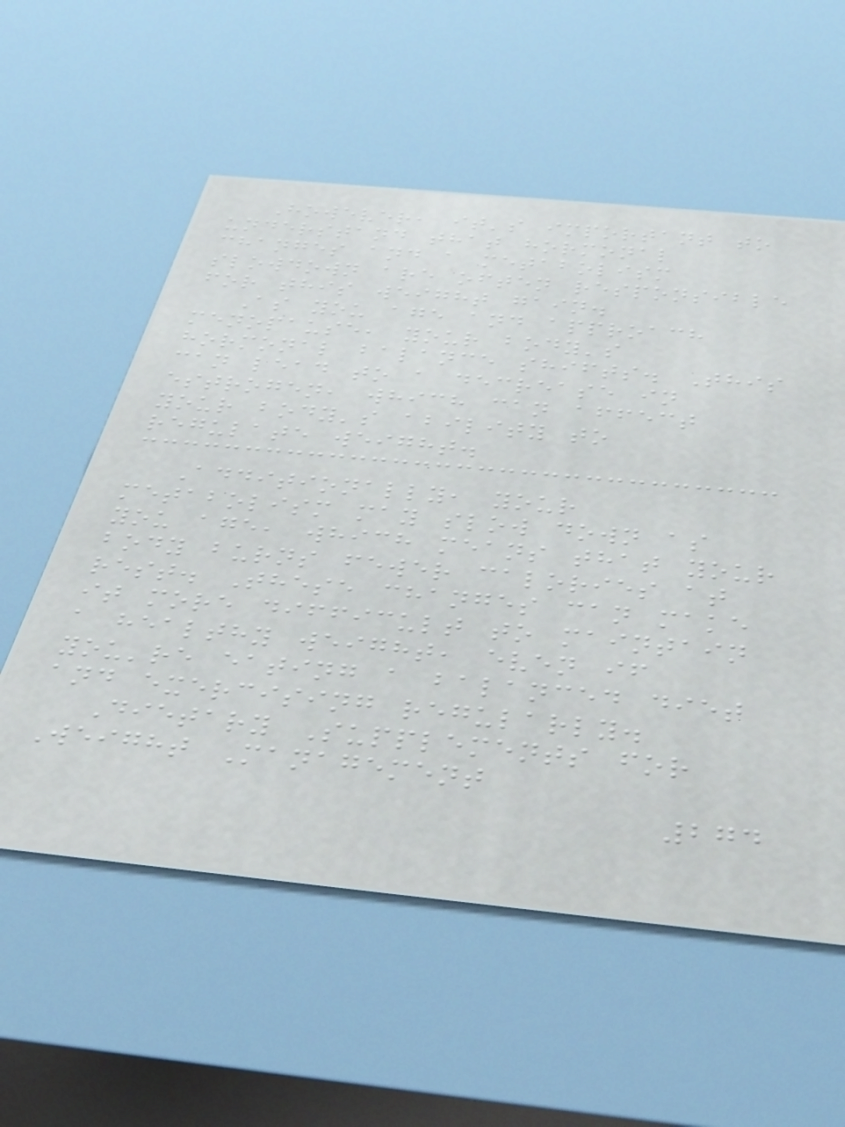However, it's important to
understand that hormonal
changes and a metabolism
slowdown are often responsible
for this weight gain.
As you age and approach
menopause, your body's
hormonal balance shifts. This
can lead to a decrease in
estrogen, which can affect
your body's ability to
regulate weight.
Additionally, your
metabolism may slow down as
you age, which means that your
body burns fewer calories at
rest. These changes can make
it more difficult to maintain
a healthy weight, even if
you're eating a balanced diet
and exercising regularly.
Dietary Supplements for
Weight Management
274
